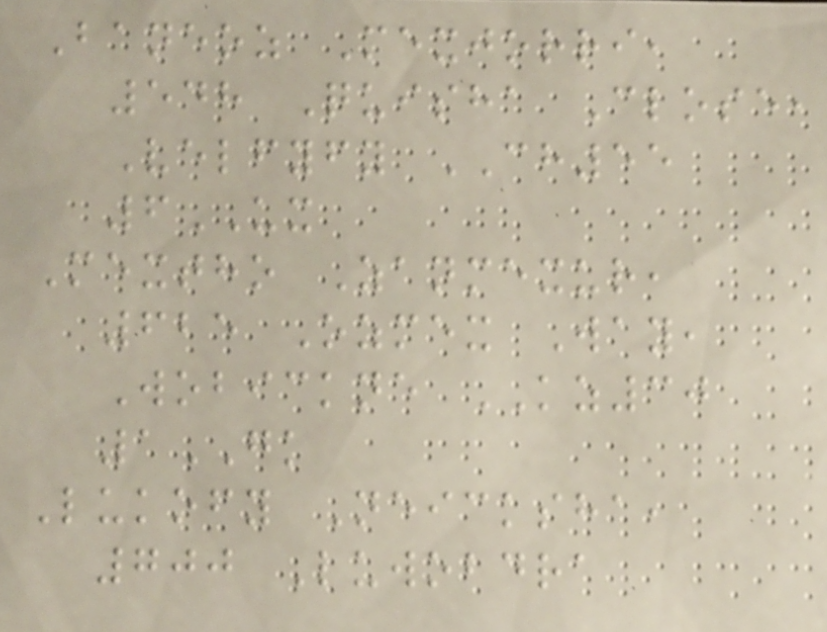Baneoz Mexjorri,
548 Quisha Close,
Velfyfy CH55
6UX
Mextho Zanmexur,
625 Ozmex Way,
Wobickne KZ30
1GK
Lukofy Neicksha,
700 Luwobdra
